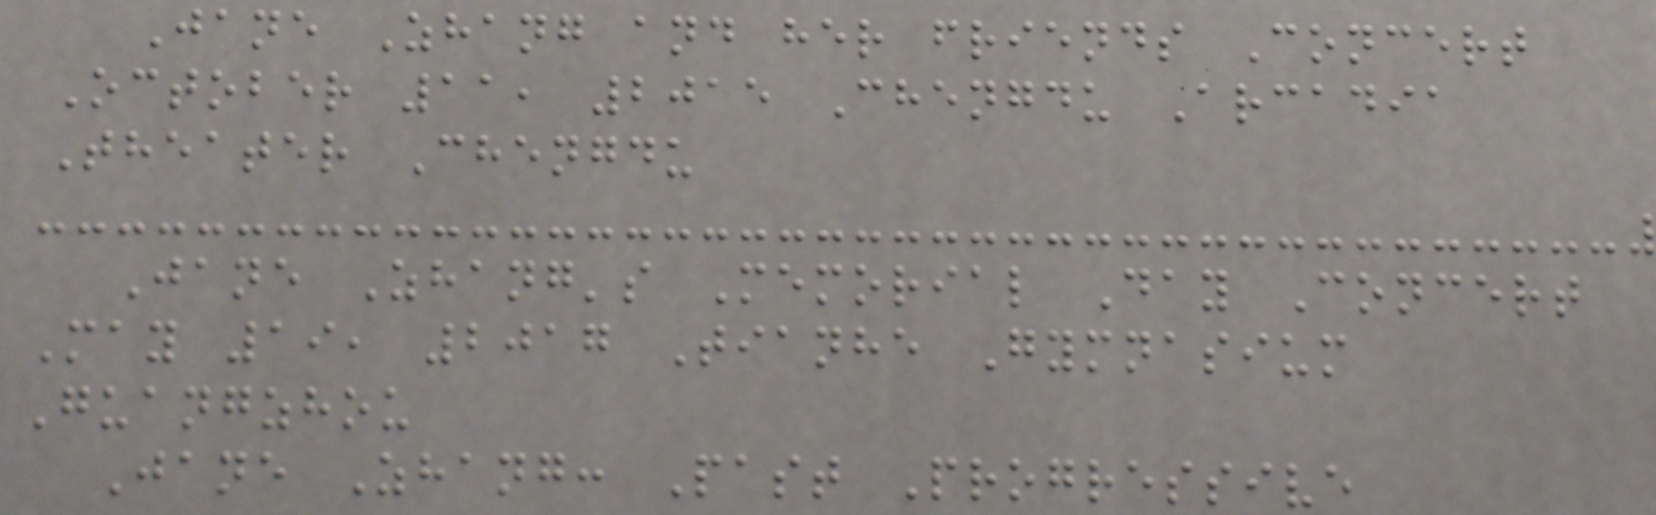Jane Zhang and her friends Concert
October 11, 2015 Chengdu Arcadia
Theater Chengdu
Jane Zhang's Memorial Day Concert
May 19, 2017 Tianhe Gymnasium
Guangzhou
Jane Zhang: Past Progressive
